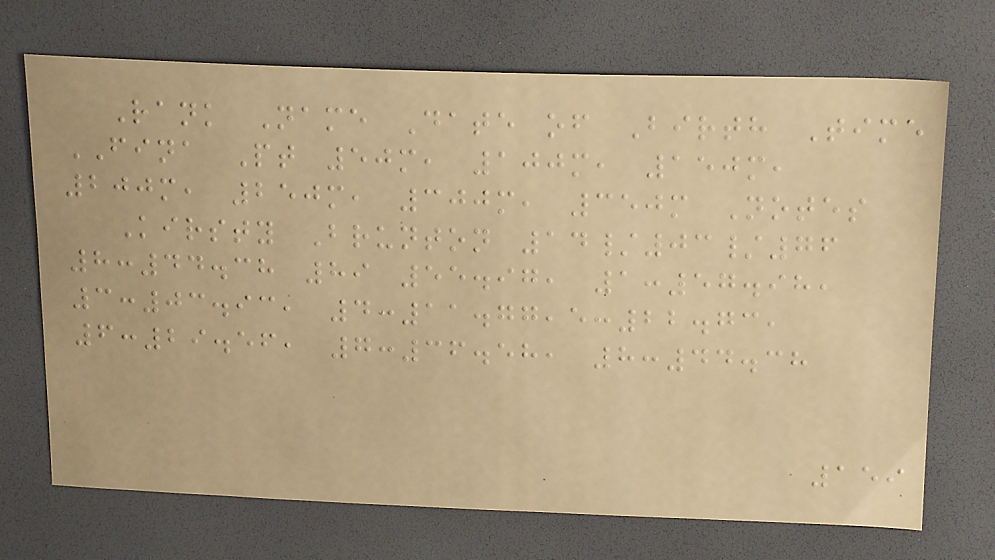Rank Name Date of Birth Time
FINA Pt 50m, 100m, 150m,
200m, 250m, 300m, 350m Notes
Kirsty Brunton 14/03/76
8:44.38 89 55.97, 1:57.98,
3:03.93, 4:11.77,5:22.73,
6:29.56, 7:36.58, 8:44.38
159
